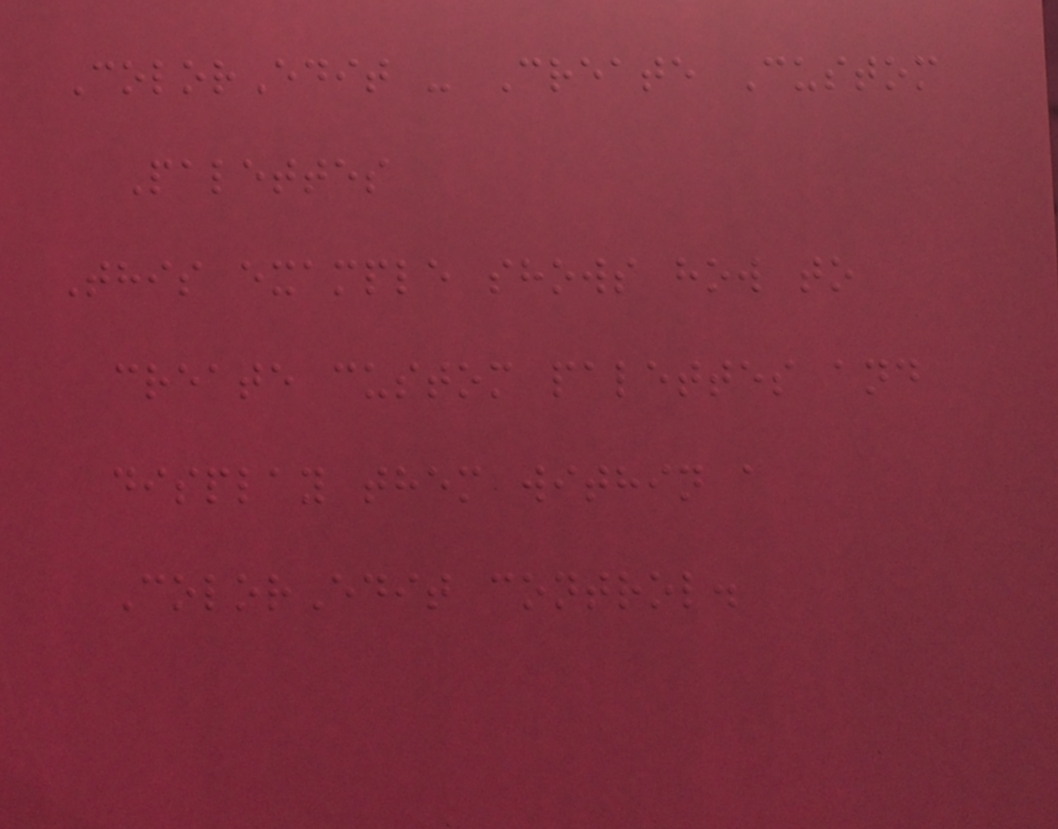ColorEdit - Create Custom
Palettes
This example shows how to
create custom palettes and
display them within a
ColorEdit control.
